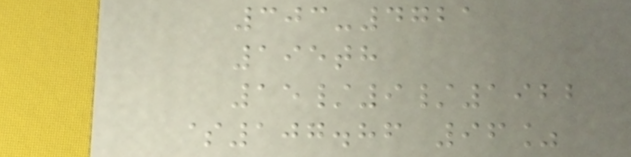303-4721
195th
15/9/1922
$107.86 96%
